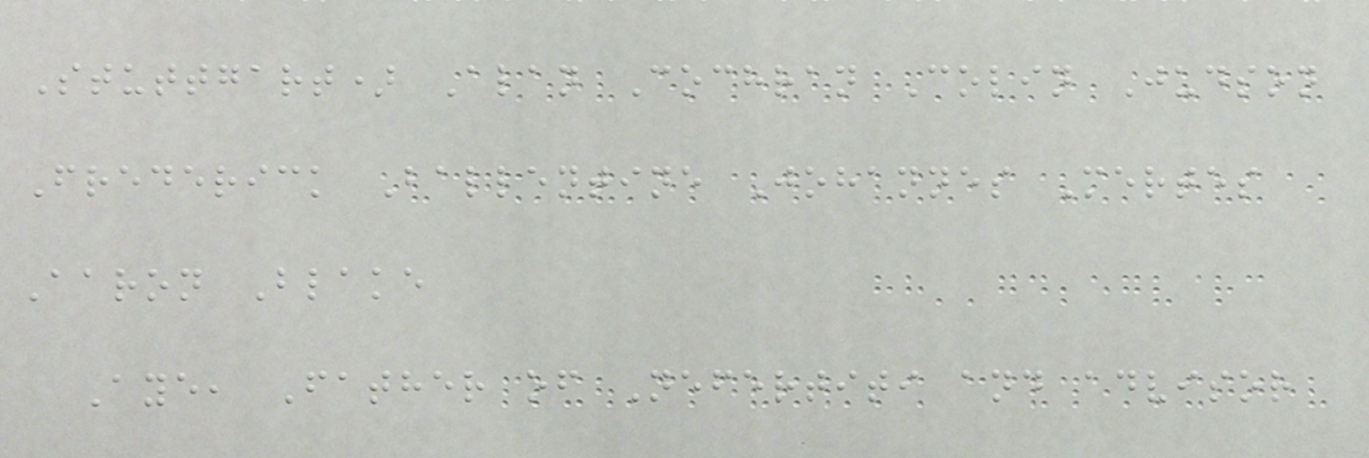Stuttgart) Alan Cochran Colin Judson
Frederick Ballentine Johannes Mertes
Aaron Blake
Aye, Father of Nefertiti and advisor
